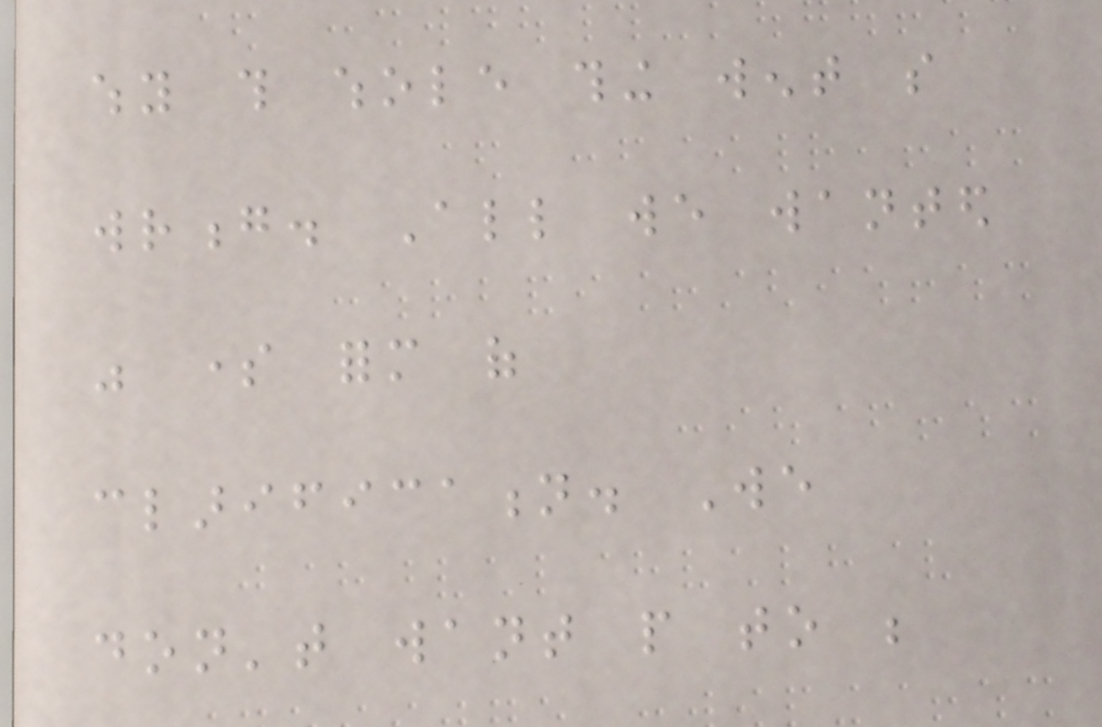why this whole thing went so
wrong. All we wanted
was some form of
clarification. We
don't want people to be
